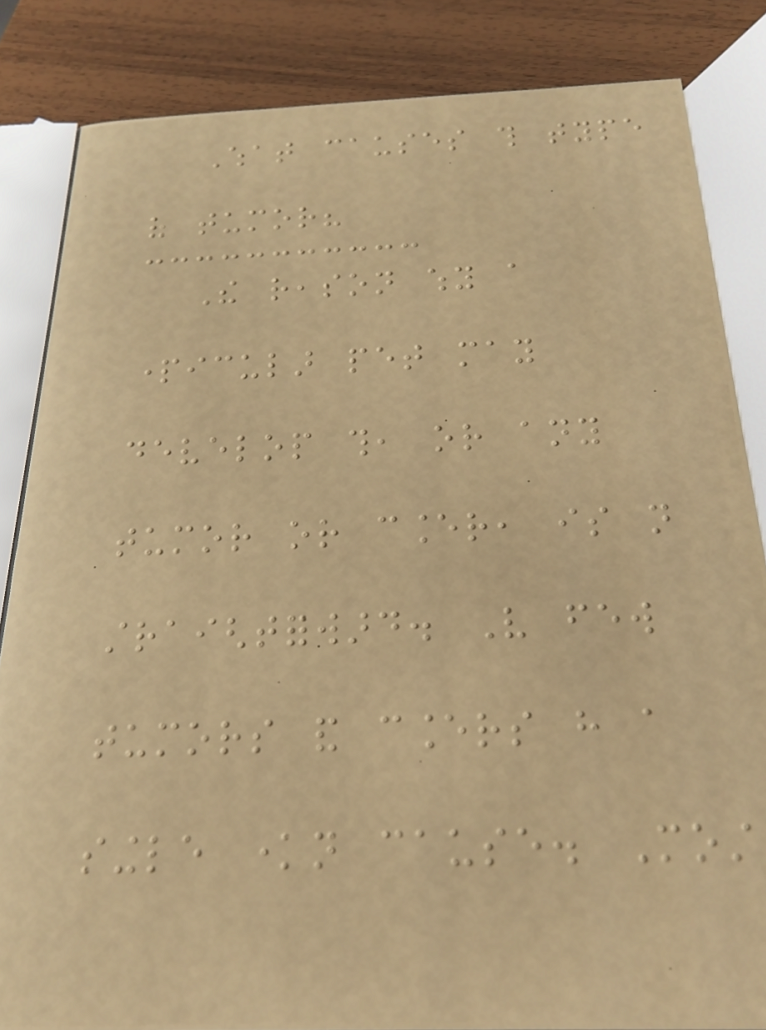What causes this type
of tumor?
The reason why a
particular pet may
develop this, or any
tumor or cancer, is not
straightforward. Very few
tumors and cancers have a
single known cause. Most
